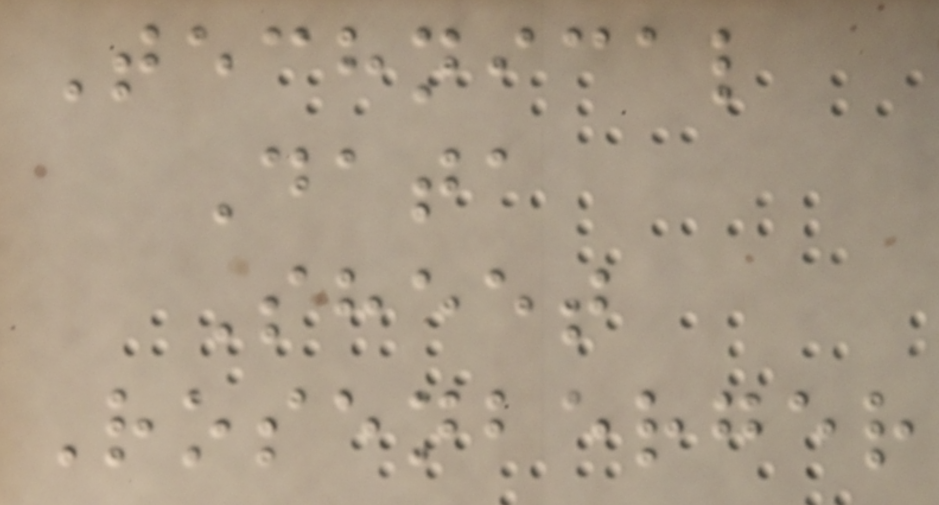Technical
Data
Sheet
Rosenberger
